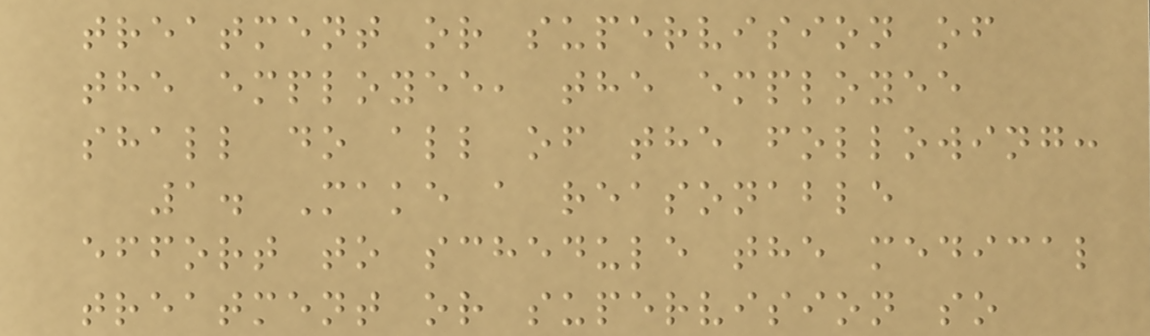treatment or supervision of
the employee, the employee
shall do all of the following:
1. Make a reasonable
effort to schedule the medical
treatment or supervision so
